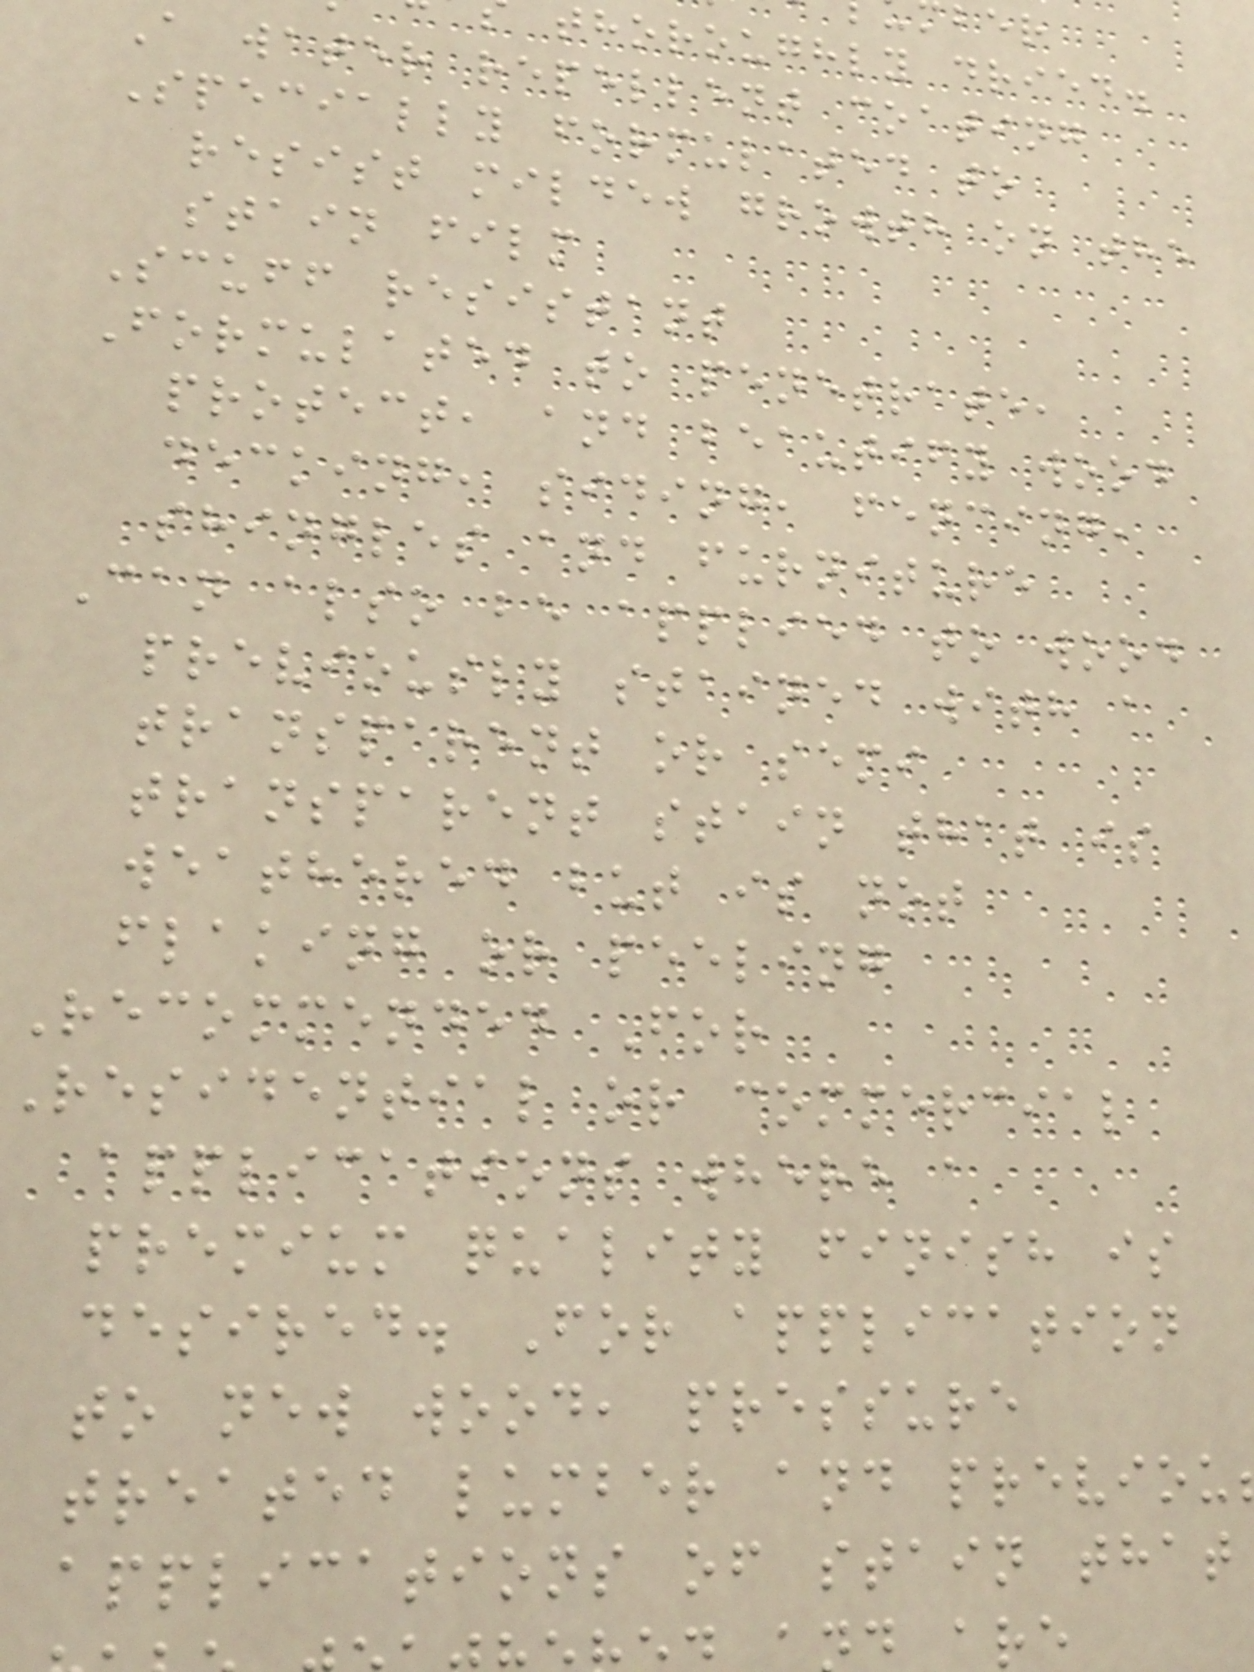thoroughly dried.
A water repellent coating
Specially formulated to
resist mildew growth on the
stain film
Scuff resistant
Formulated to penetrate,
protect, and beautify wood
decking, siding, fencing,
shingles and furniture
Can also be applied to wood
previously stained with a
transparent or semi
transparent stain that is
weathered but is not
flaking or peeling
Recommended For
Residential or commercial
applications where a
premium quality finish is
desired. For application
to new wood, pressure
treated lumber and previou
applications of stain that
